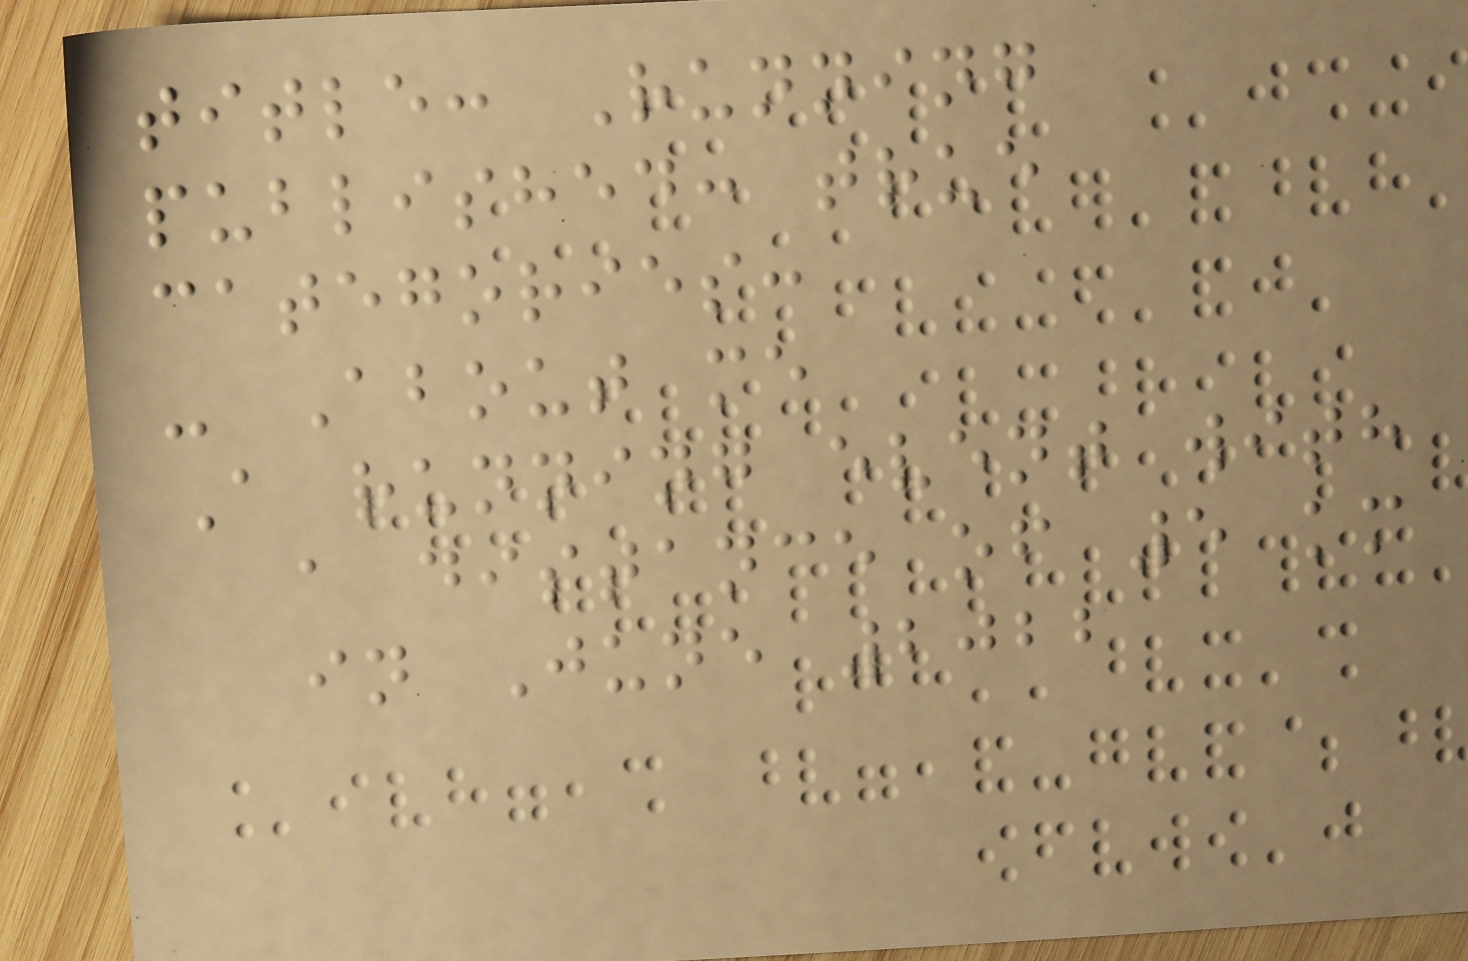title: Running
published: true
categories:
- About me
A running event with
a distance of 5 km
in June 2022
